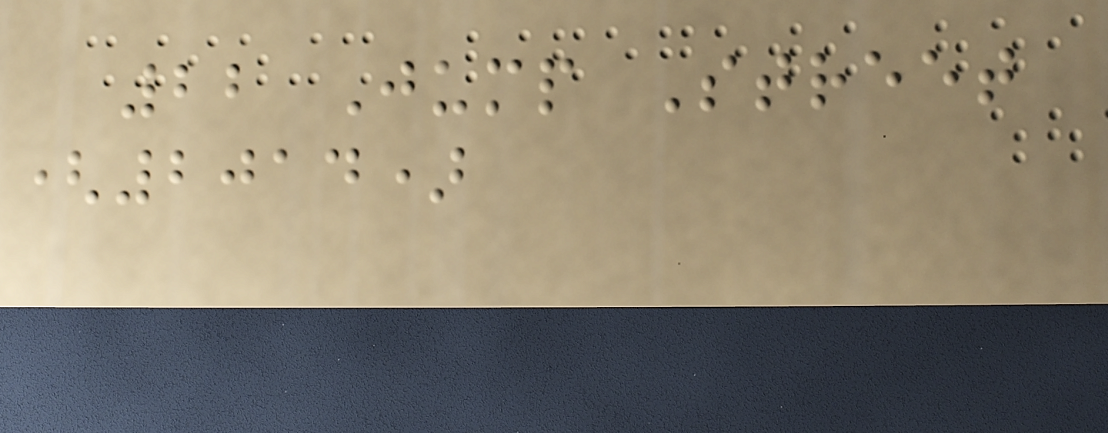22 Jump Street
(2014)
